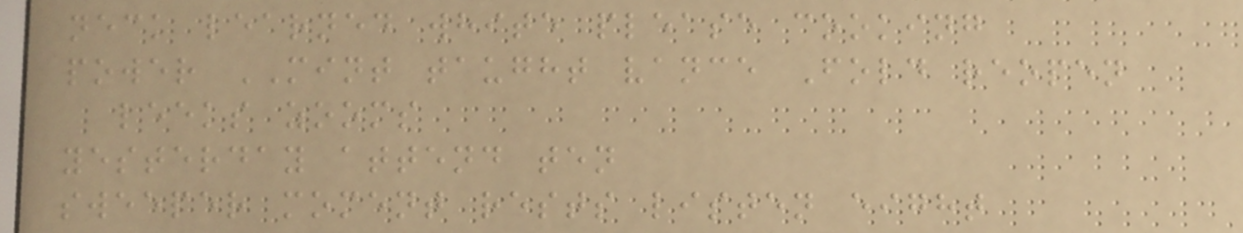neck learned white please cooking
power MINT taught vance Fold reopen
leeks zooms
yesterday attend ten
sweeper moment rests listen eight
